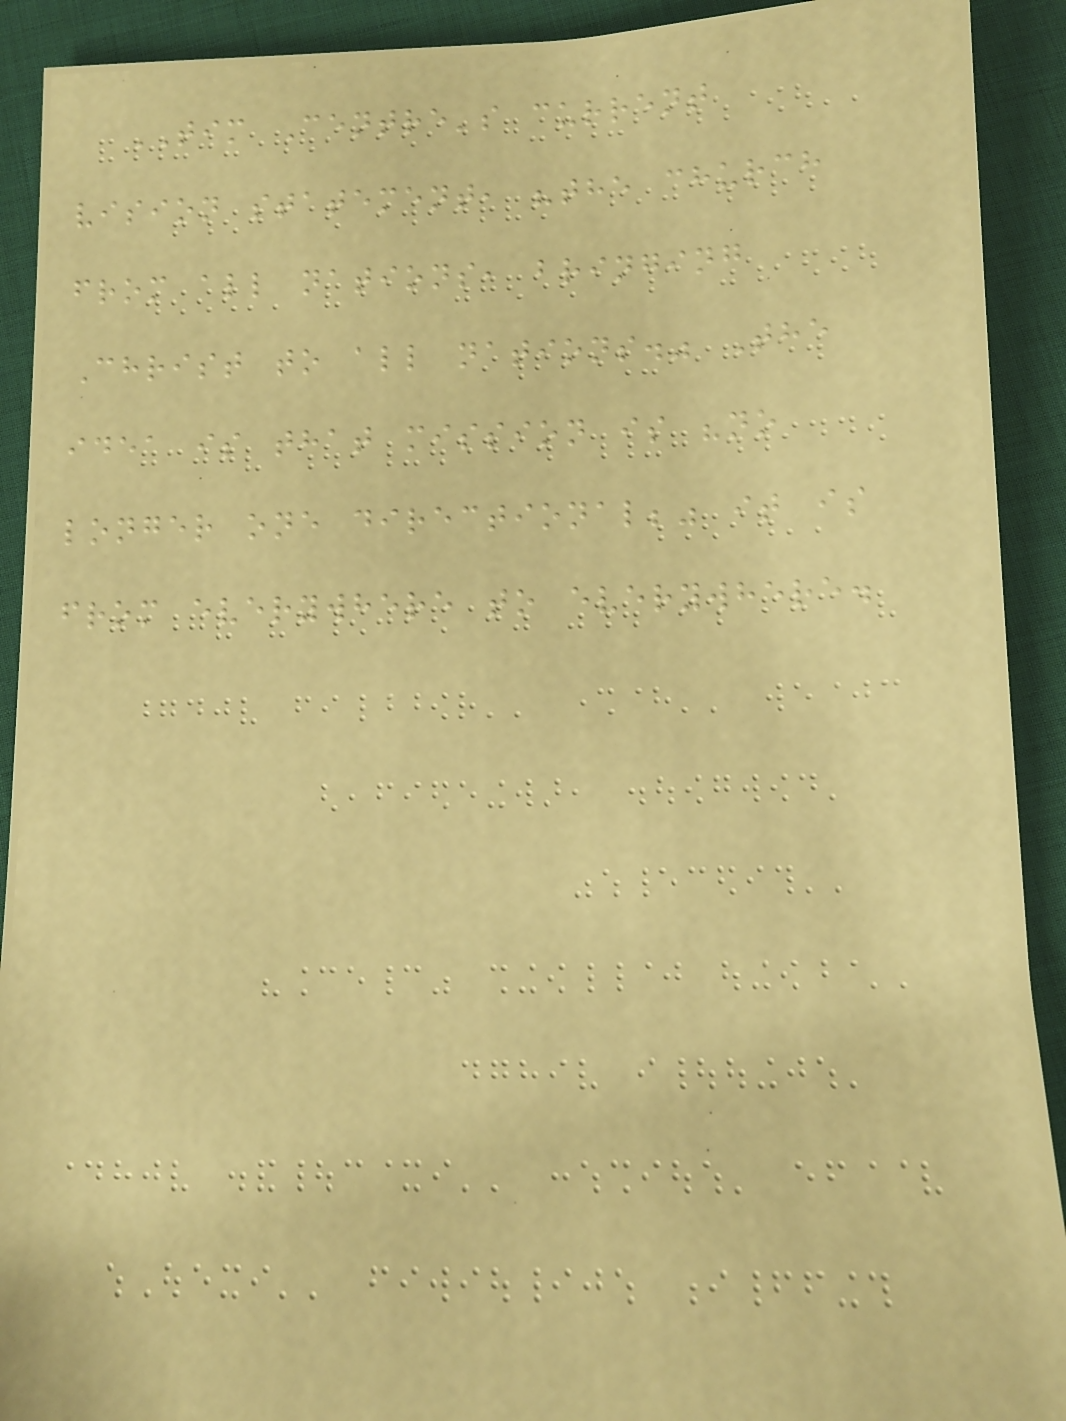TIM Centre's current
vision statement, "the church
from all nations, bringing
Christ to all nations." The
idea is that mission is "no
longer one directional;" it is
from everywhere to everywhere.
